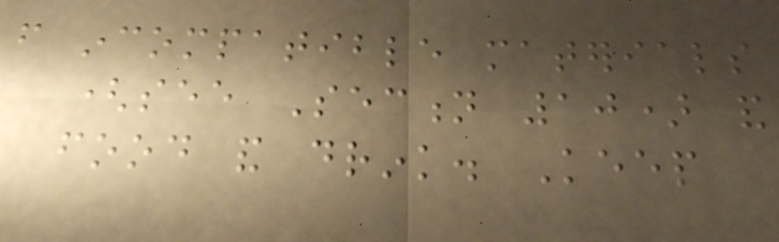from incompatible materials
(see Section 10) and
food and drink. Keep
